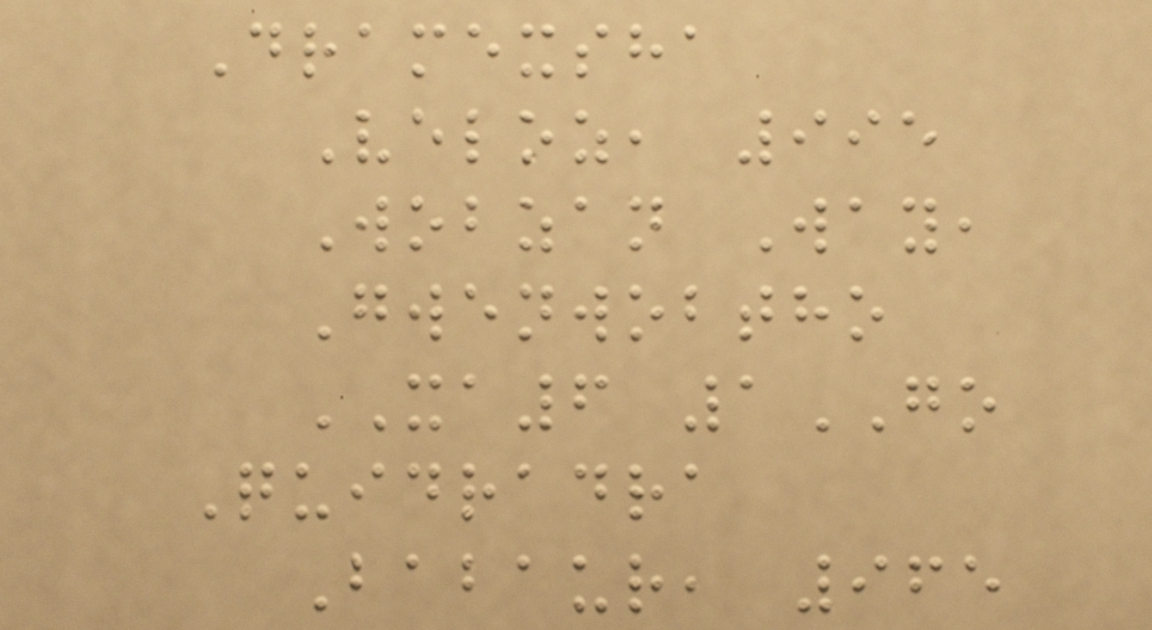Dramexsha
Veloz, 995
Wobzan Way,
Gwenwobtho
XA6 1GO
Quidradra
Babaur, 965
